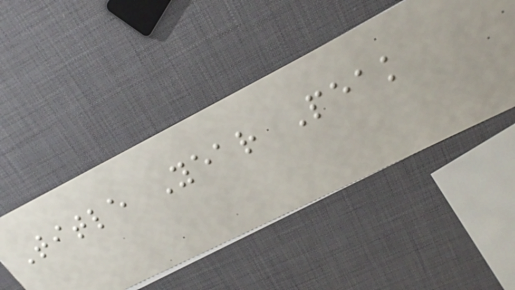Title Year Peak
